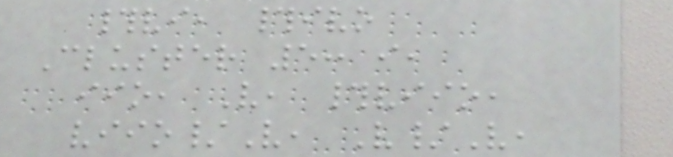#vi, #ivo
Cluster 5: i,
iio, V, #viio,
viio/V, V/V,
